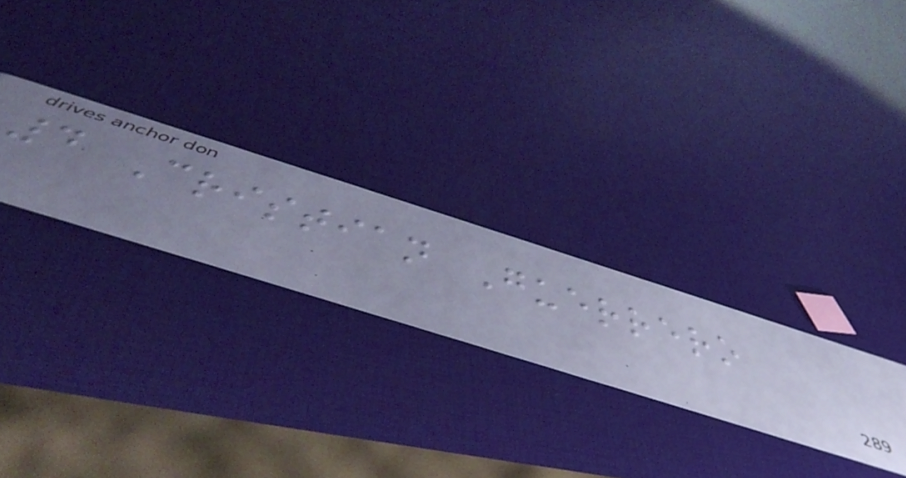4 Cristian Guerrero
